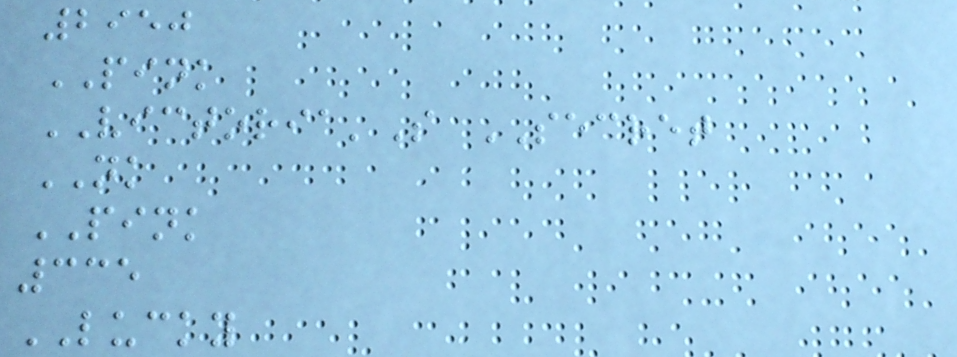2950
PINK
VICTORIA'S SECRET
NK
PINK
335
LUCKY
